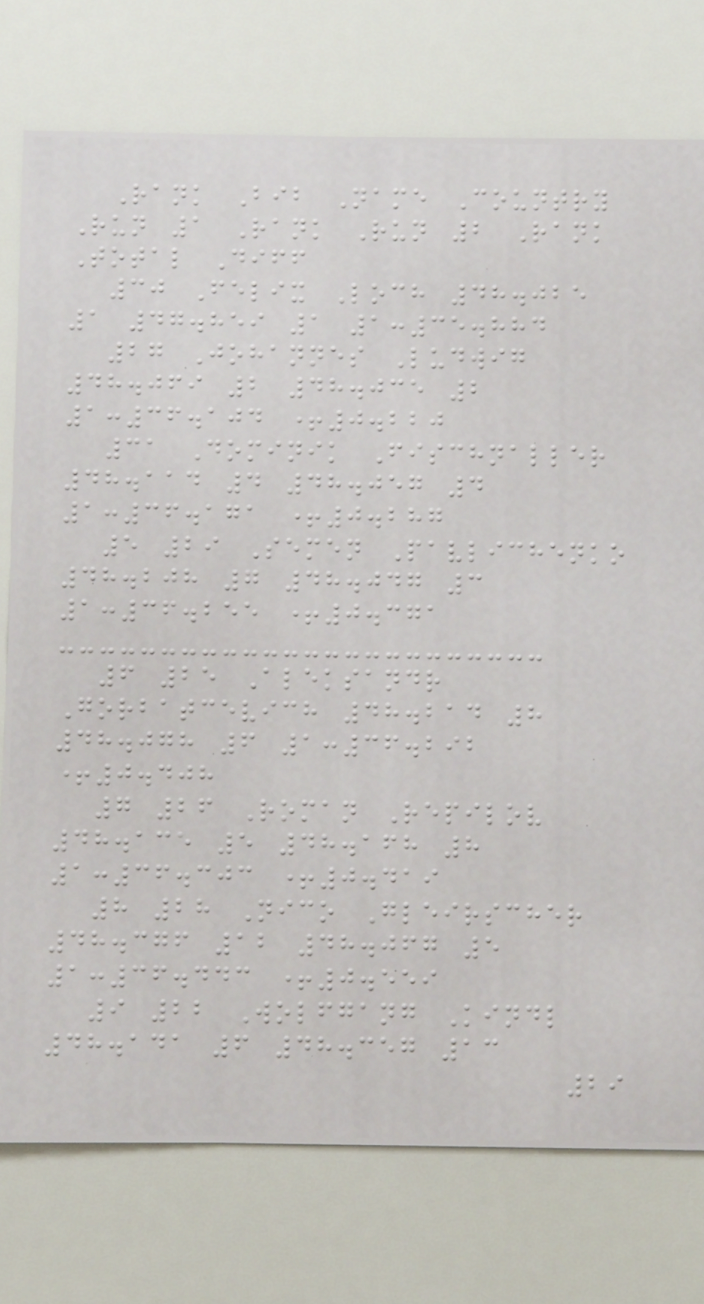Rank Bib Name Country
Run 1 Rank Run 2 Rank
Total Diff
30 Felix Loch 48.025
1 47.859 1 1:35.884
27 Johannes Ludwig
48.069 2 48.035 2
1:36.104 +0.220
31 Dominik Fischnaller
48.114 4 48.057 4
1:36.171 +0.287
5 29 Semen Pavlichenko
48.208 7 48.047 3
1:36.255 +0.371
6 25 Aleksandr
Gorbatcevich 48.214 8
48.078 6 1:36.292
+0.408
7 26 Roman Repilov
48.135 5 48.168 8
1:36.303 +0.419
8 28 Nico Gleirscher
48.376 12 48.067 5
1:36.443 +0.559
9 22 Wolfgang Kindl
48.141 6 48.357 13
29
